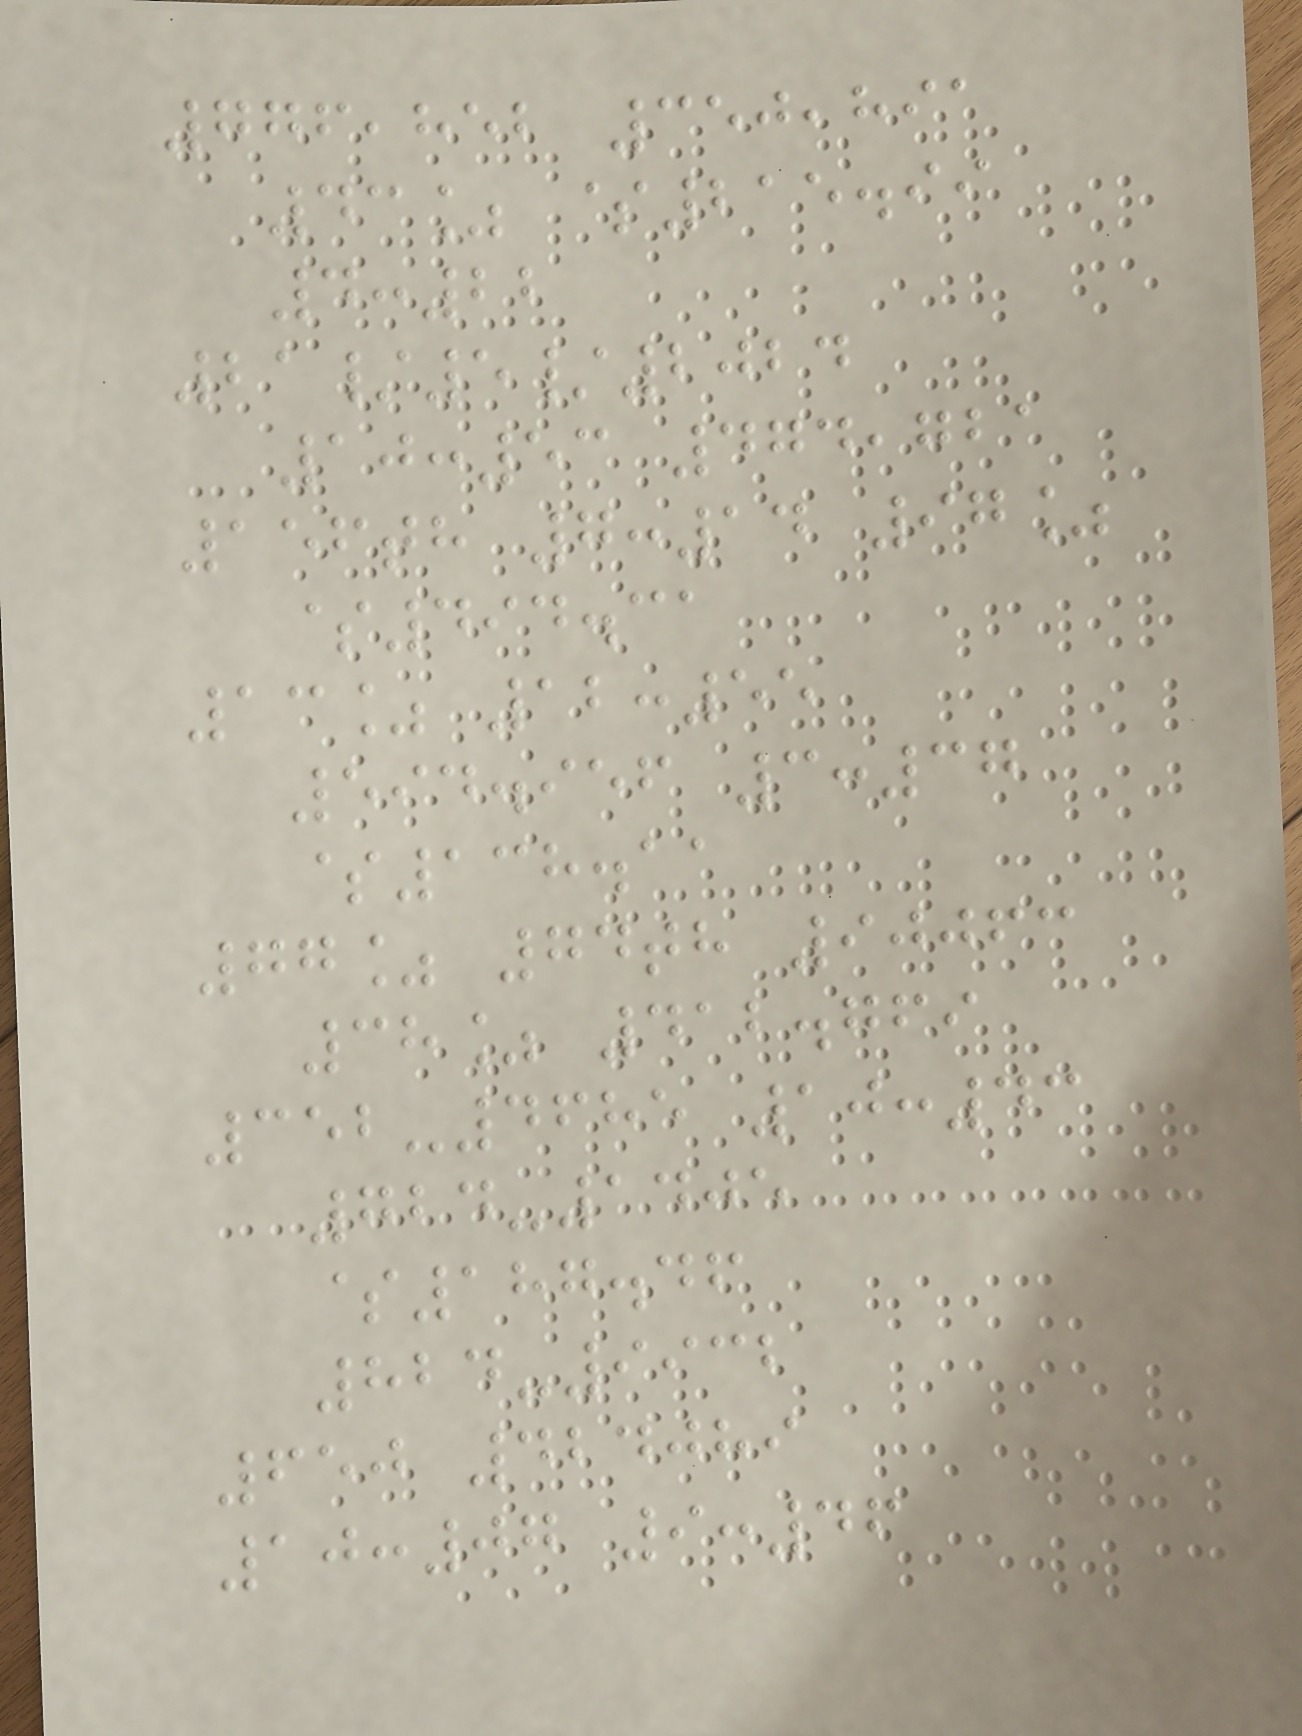776,852 350,891
43% $215.99
4:22
21/5/2024
10:53 474,721
156th 7:14 97%
$494.31
13% 12:55
594.956 3:37
$138.11
77% 74th 90063
38% 412.769
352-4685 10:43
724-1405
$187.46
824-9932
650 424089
10:07 9:46
